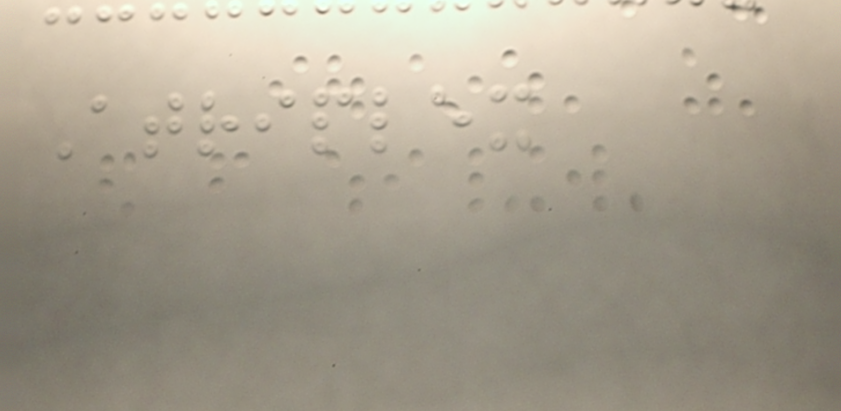Atriplex
